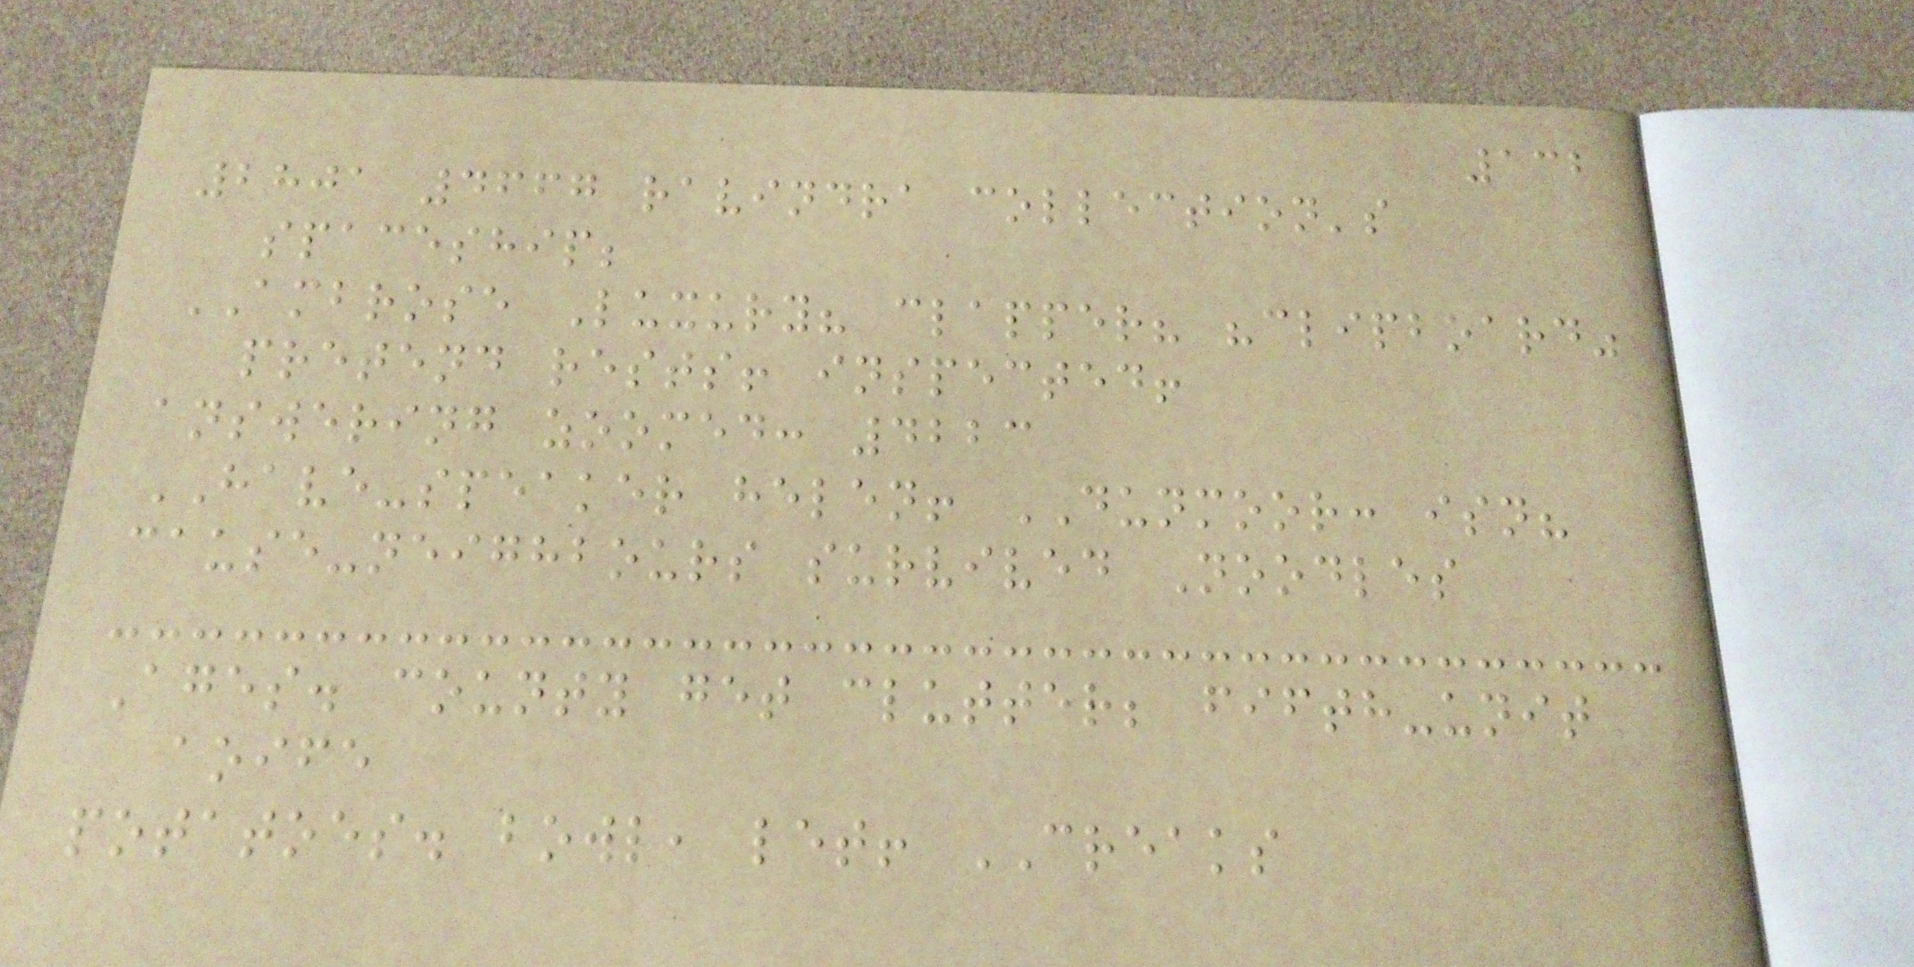132
2801 4667 ravindra collection's
spaceship;
AMBROSE Luxury? clapper? "clipboard"
pretend rests! inspected!
answering zoomed: 4223
HAVE-speaker helen! DUNMOOR: isn?
cause-neighbours survived Noodles
Ages. county get clutter; fifth-unit
aoife
potatoes. bowl, let! CREAKS
